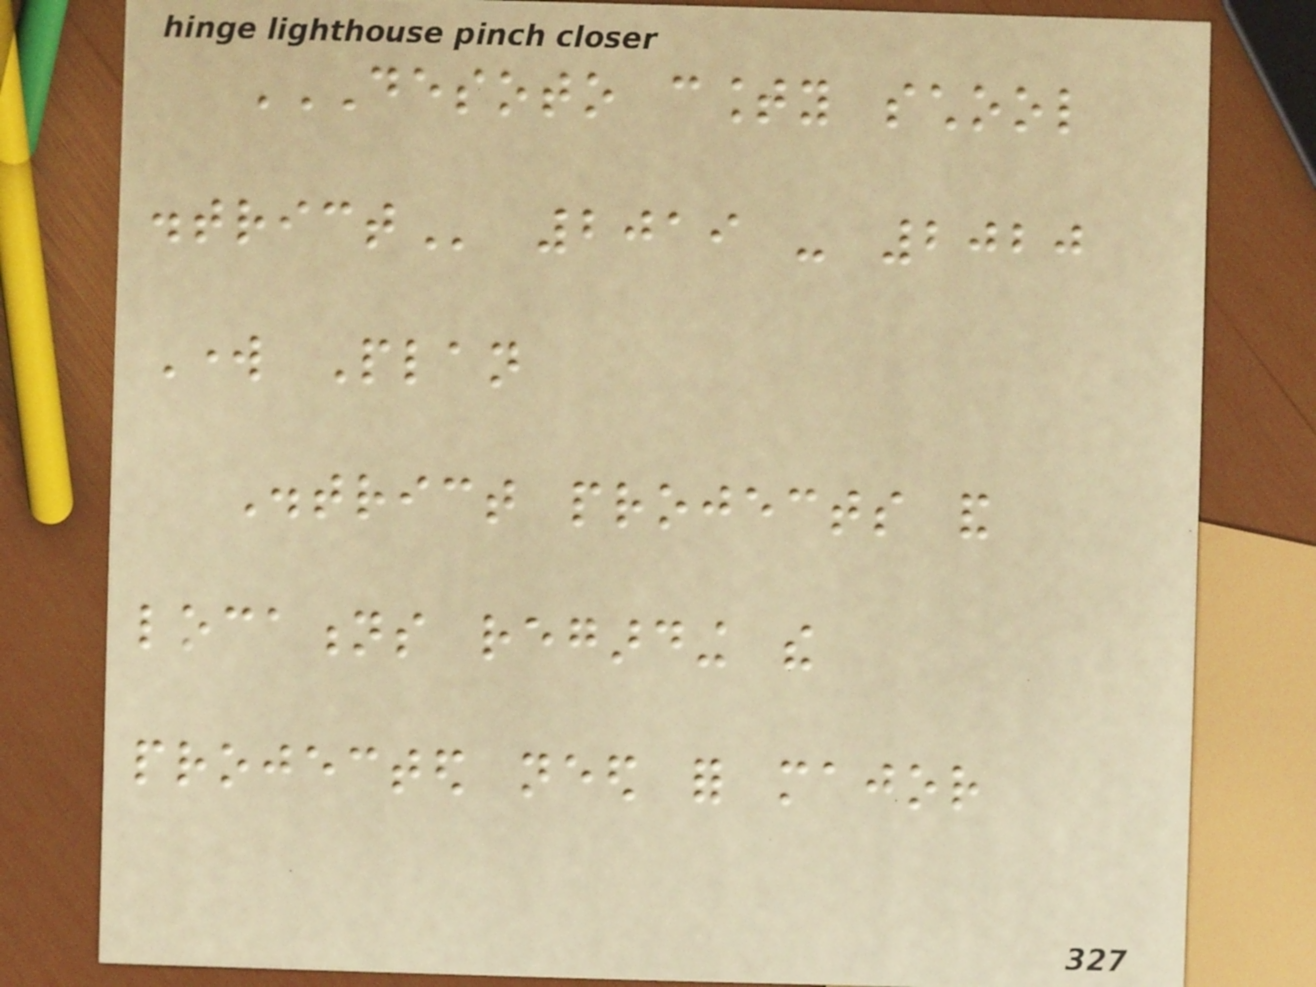DESOTO COUNTY SCHOOL
DISTRICT 2019 - 2020
Work Plan
District projects and
locations regarding the
projected need for major
